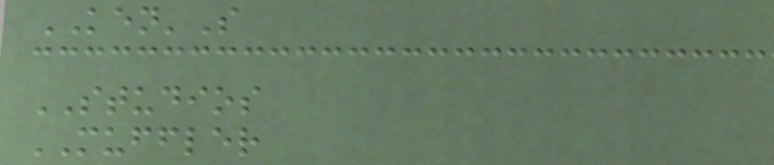KEN'S
STUDIOS
MUFFLER
